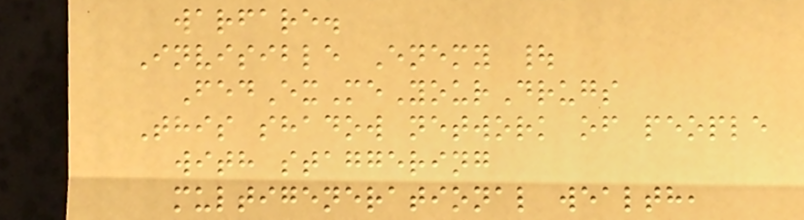warfare.
Invisible Enemy |
FedExMeYourDrugs
This shadow network of people
with staggering
multigenerational wealth,
